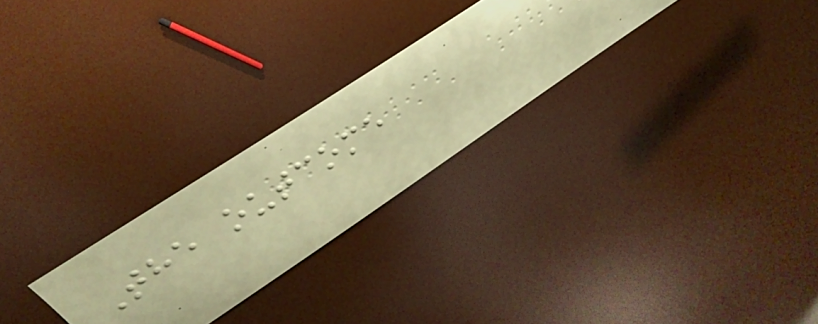The outcome
